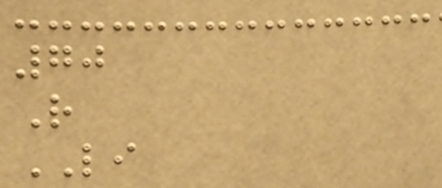70
R
LI
